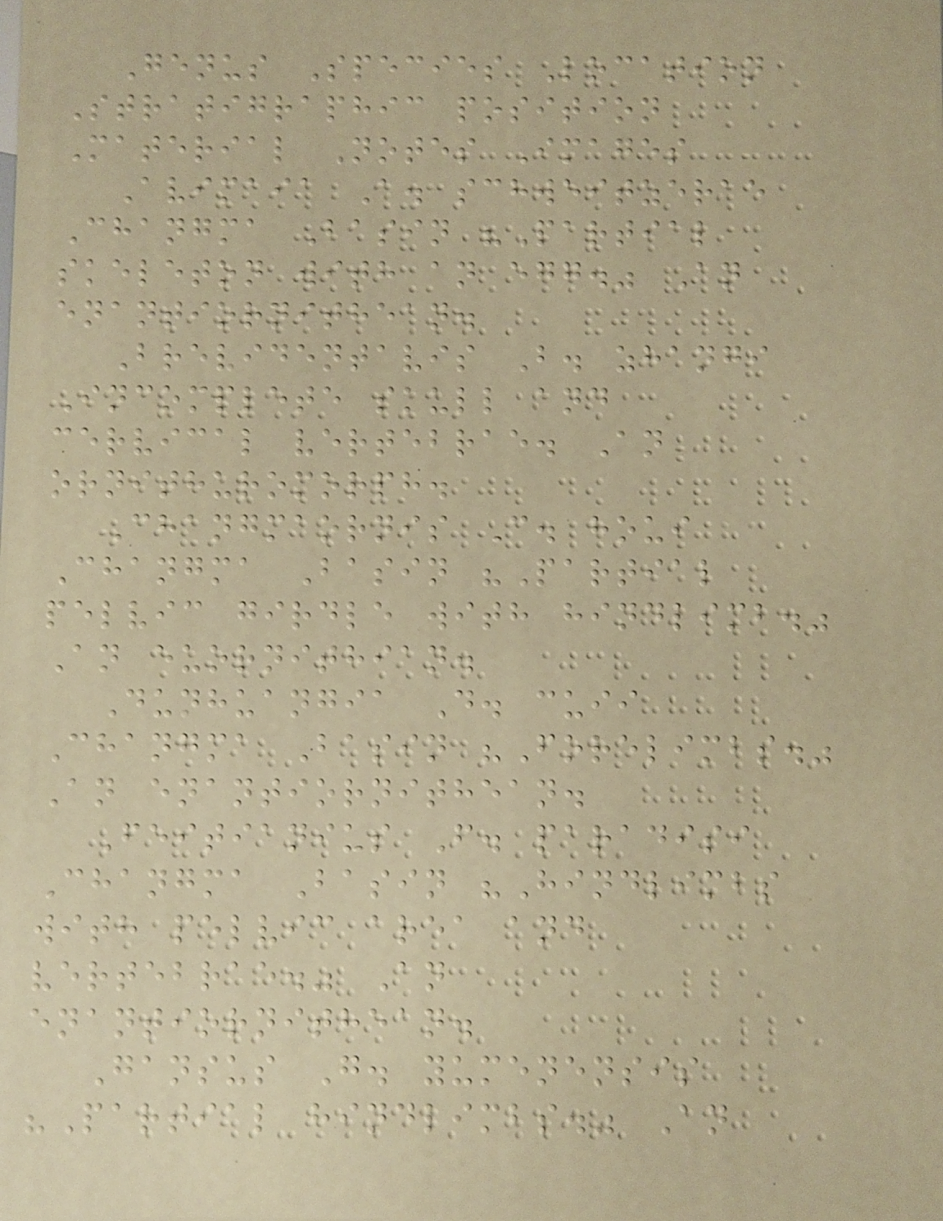Genus Species Location
Stratigraphic position
Material Notes Images
Avimaia A. schweitzerae
Changma Basin "Partial
skeleton with an egg." An
enantiornithean.
Brevidentavis B. zhangi
Incomplete skull and
cervical vertebrae. An
ornithuromorph.
Changmaornis C. houi
Changma Basin "Partial
pelvic girdle with hindlimb."
An euornithian.
Dunhuangia D. cuii
Changma Basin "Forelimbs."
An enantiornithean.
Feitianius F. paradisi
Changma Basin "Hindlimbs
with pelvic area and
vertebrae." An
enantiornithean.
Gansus G. yumenensis
"Partial hindlimbs." An
